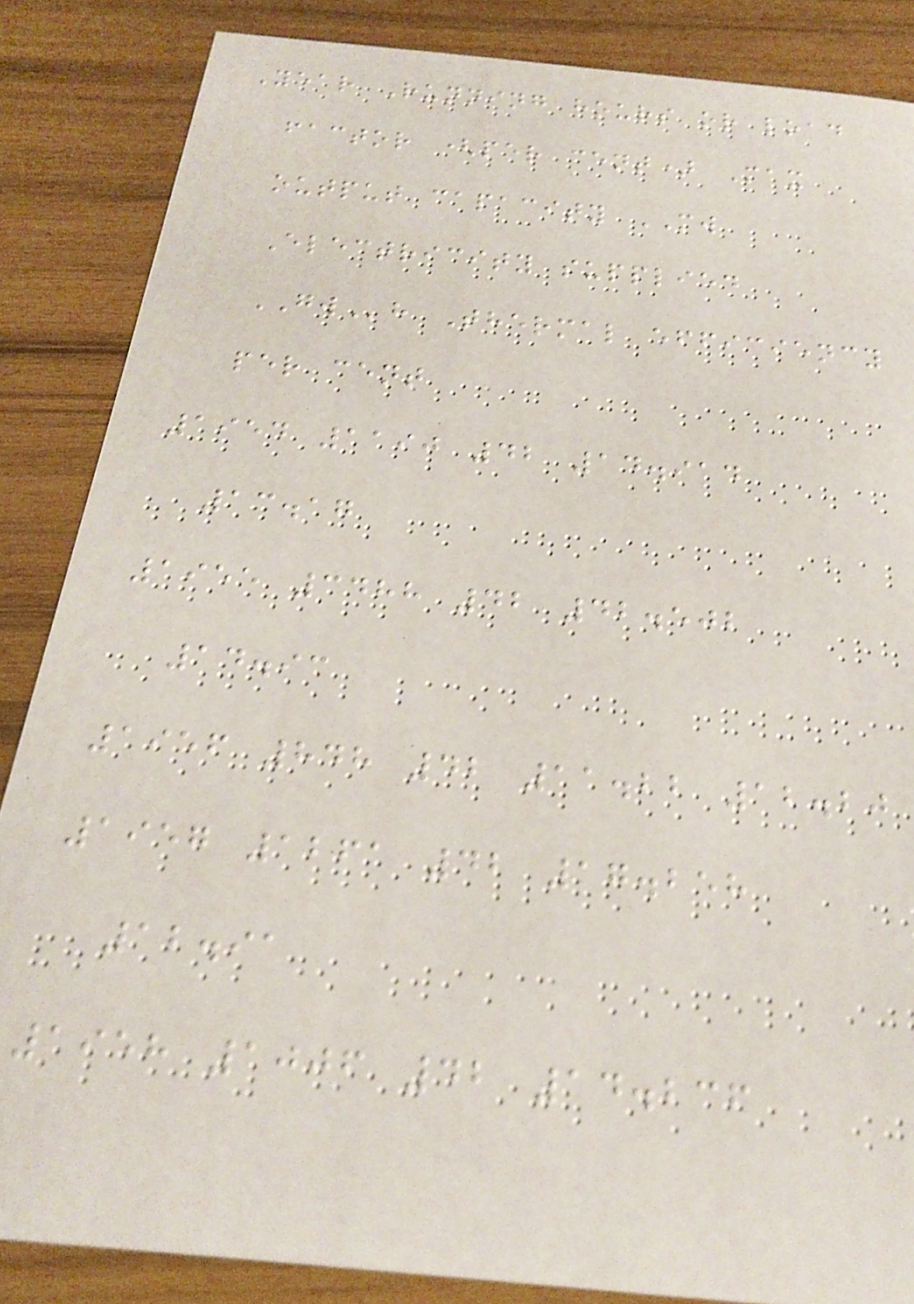Year Running hours or load
factor (per cent) Max
output capacity MW
Electricity supplied
GWh Thermal efficiency
per cent
1954 1190 42 14.914
13.17
1955 3488 42 42.502
14.93
1956 848 42 11.22 12.20
1957 1261 42 17.258
12.91
1958 1006 42 14.236
